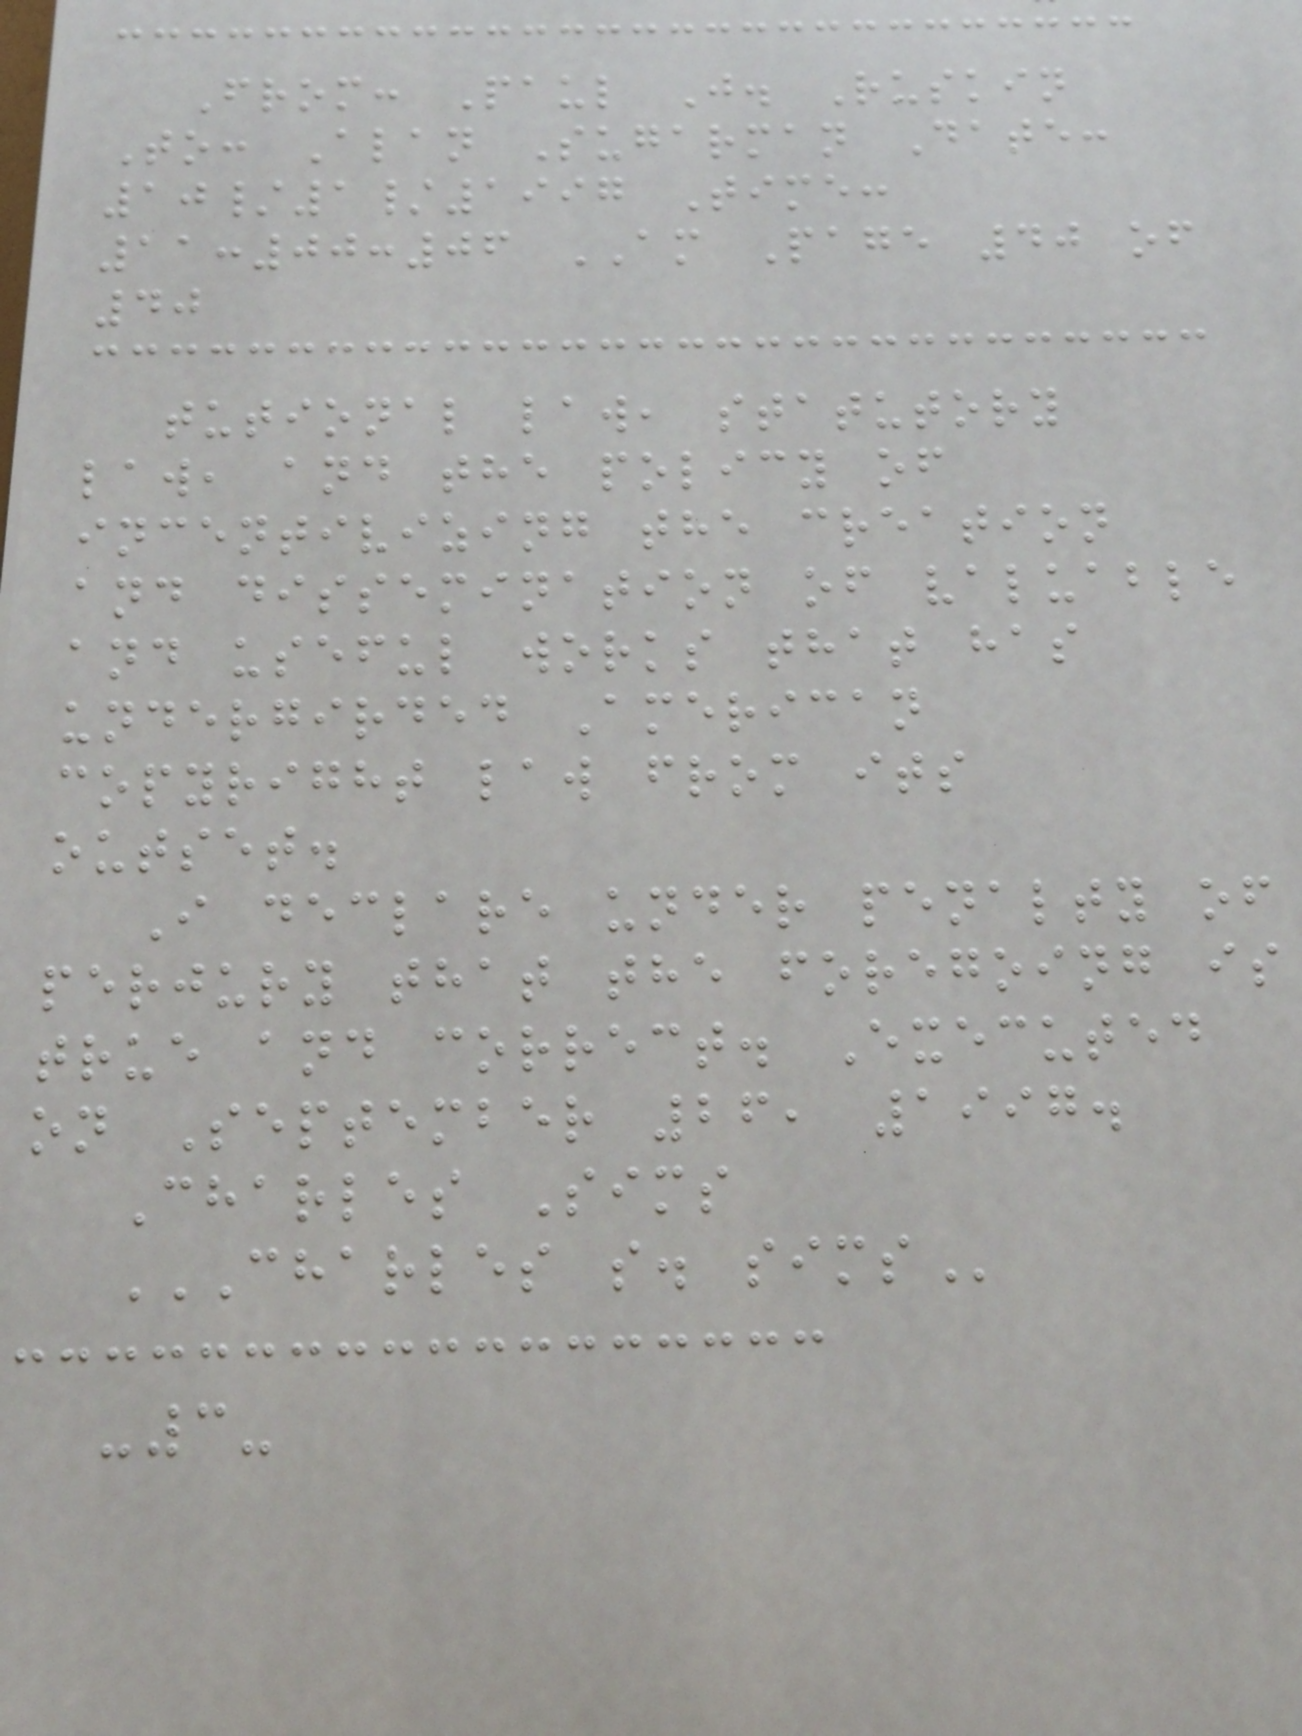From: Paul J. Ruskin
To: Alan Sugarman Date:
10/1/1997 Time:
11:00:06 AM Page 40 of
40
tutional law, statutory
law, and the policy of
incentivizing the creation
and dissemination of valuable
and useful works that has
undergirded American
copyright law from its
outset.
I declare under penalty of
perjury that the foregoing is
true and correct. Executed
on September 26, 1997.
Charles Sims
CHARLES S. SIMS
-3-
